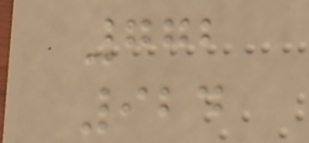772
924
